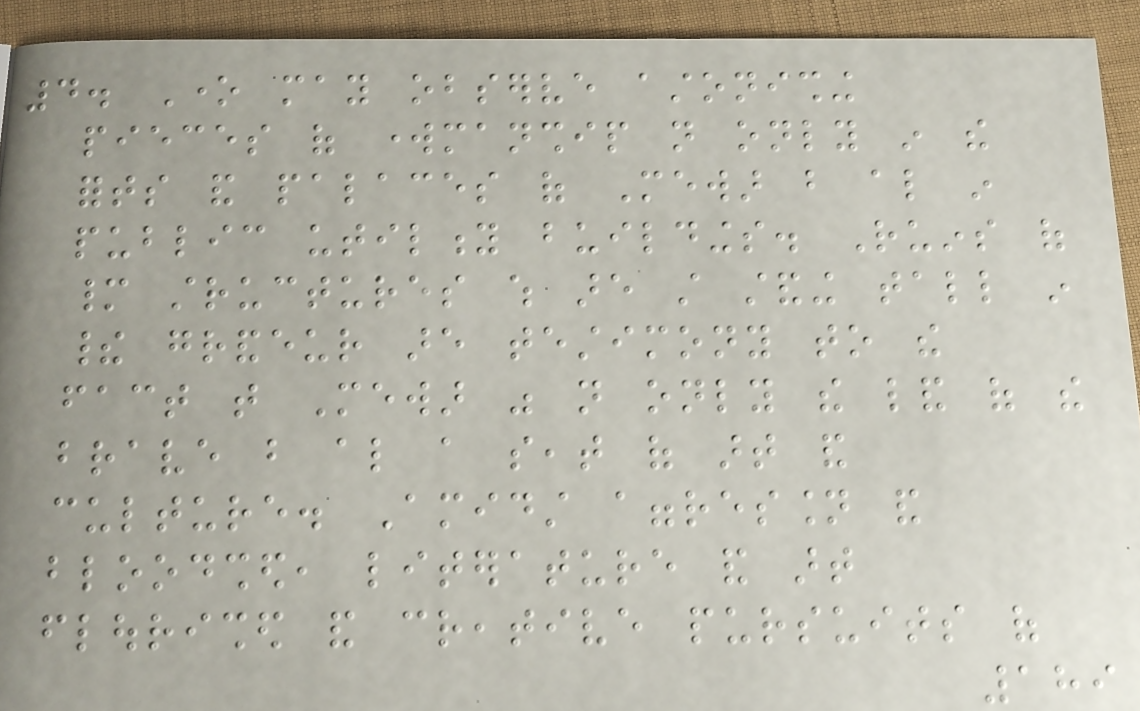4. One may observe astonishing
pieces of workmanship not only in the
forts and palaces of Mewar but also in
public utility buildings. Ruins of
many structures which are still standing tall in
their grandeur are testimony to the
fact that Mewar was not only the land of the
brave but also a seat of art and
culture. Amidst aggression and
bloodshed, literature and art
flourished and creative pursuits of
189
